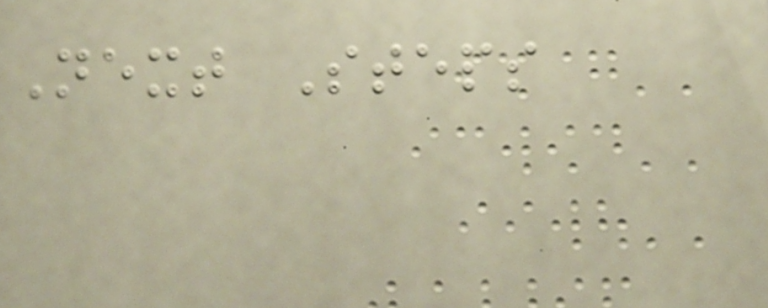Next Steps
